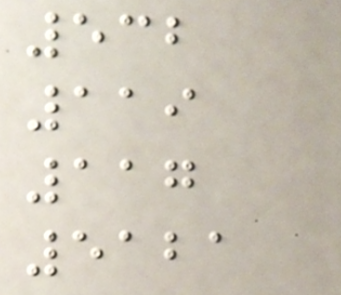532
119
117
5121
